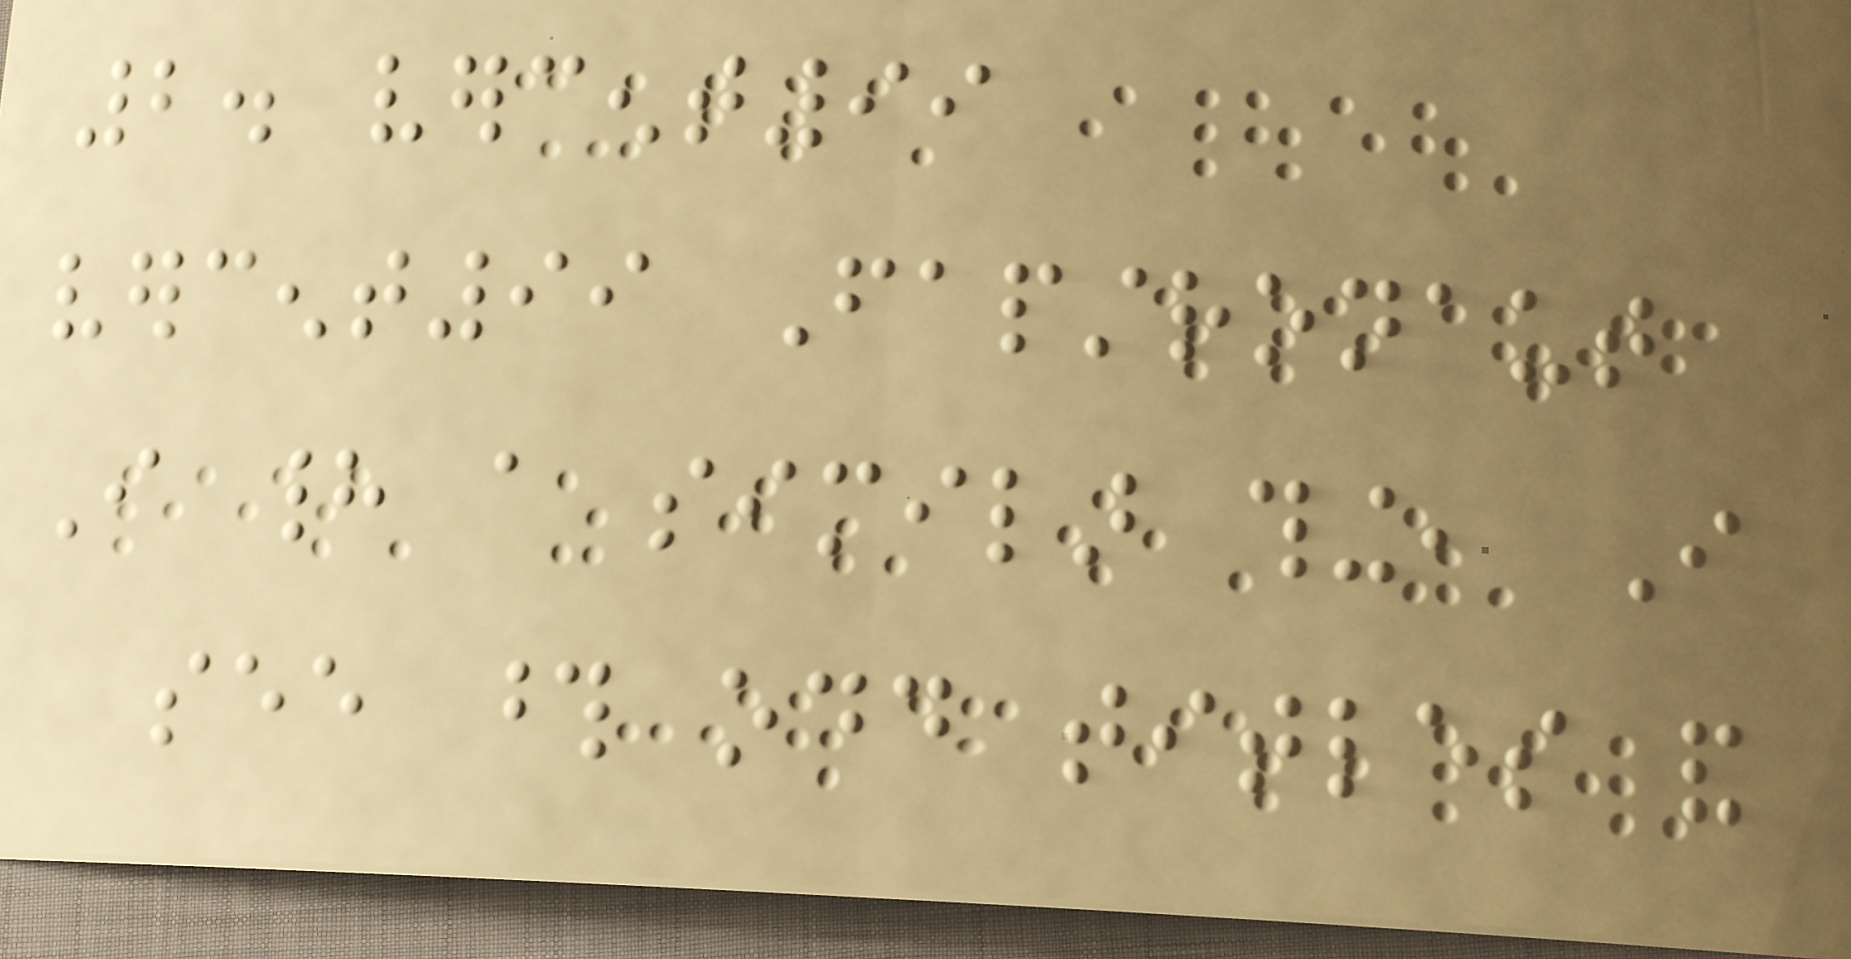2. vercent99
vercent99 Fapstronaut
I had a similar thing, I
see those odd titles and
